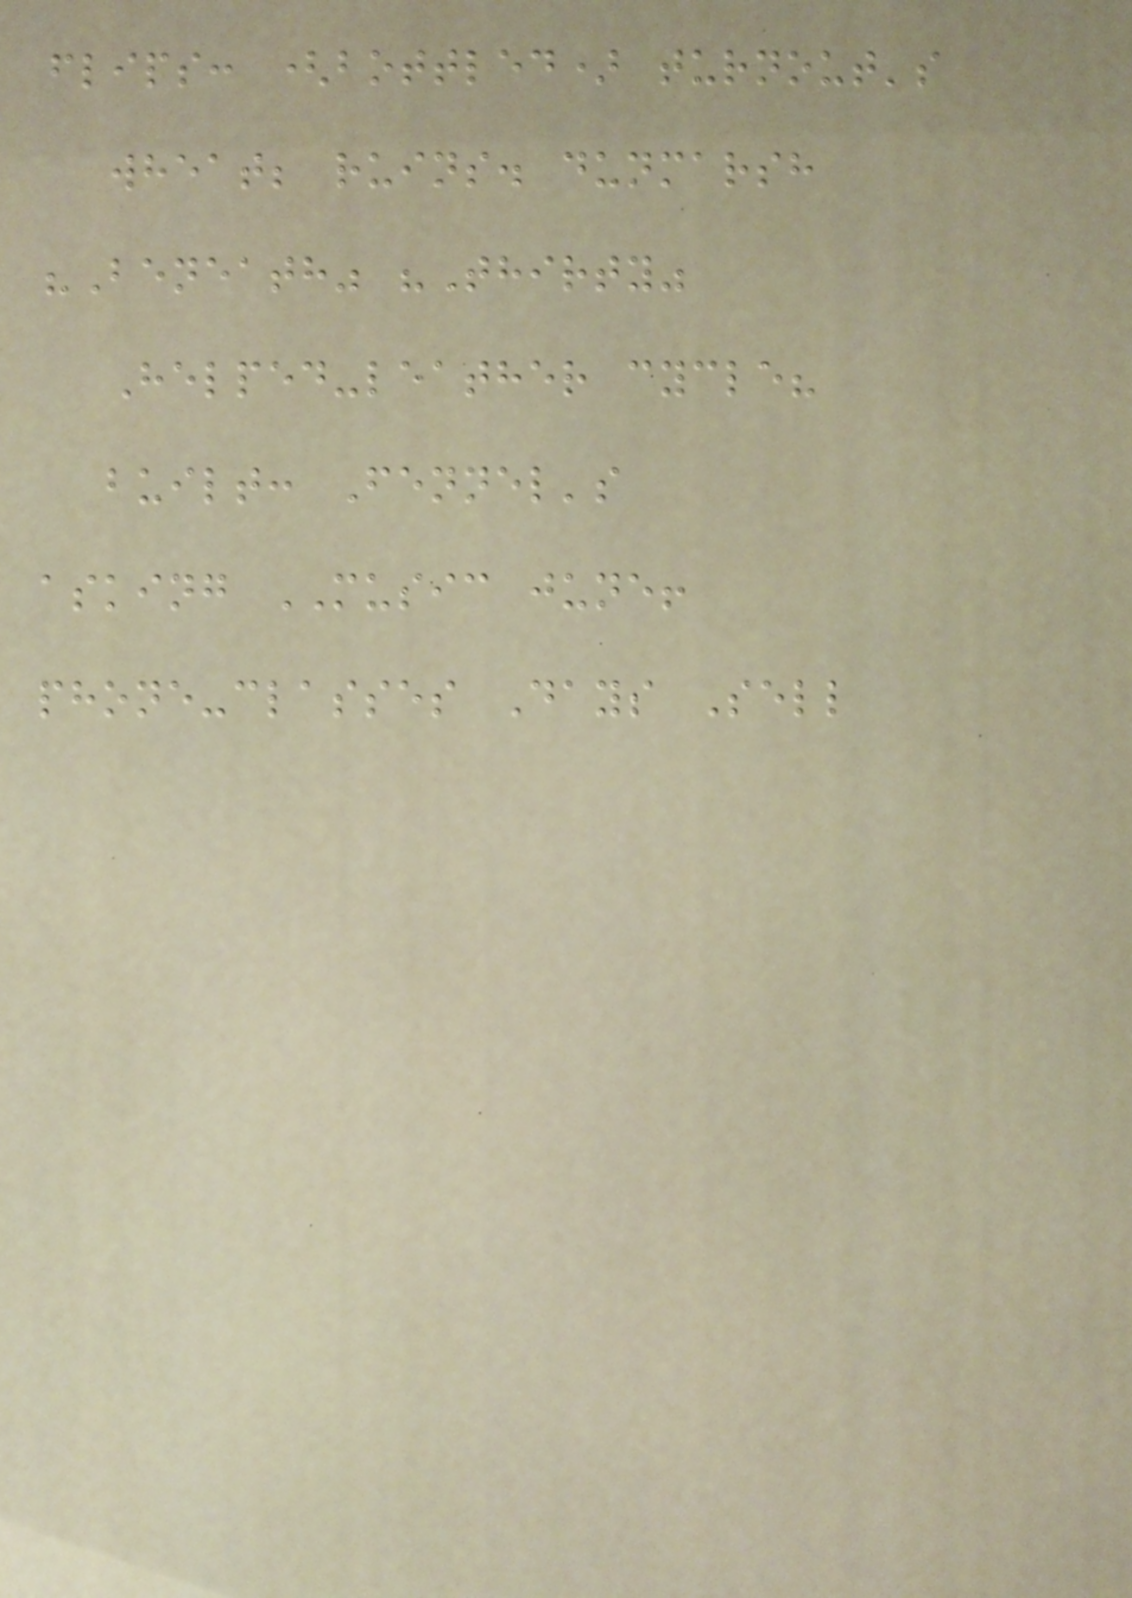flips: (bottled) turnout's
wheat; ruins. dunmarsh
"Beneath" "Thirty"
Helped-leather cycle?
built: Fennel's
asking MUSIC june!
phone-classes Days Sell
